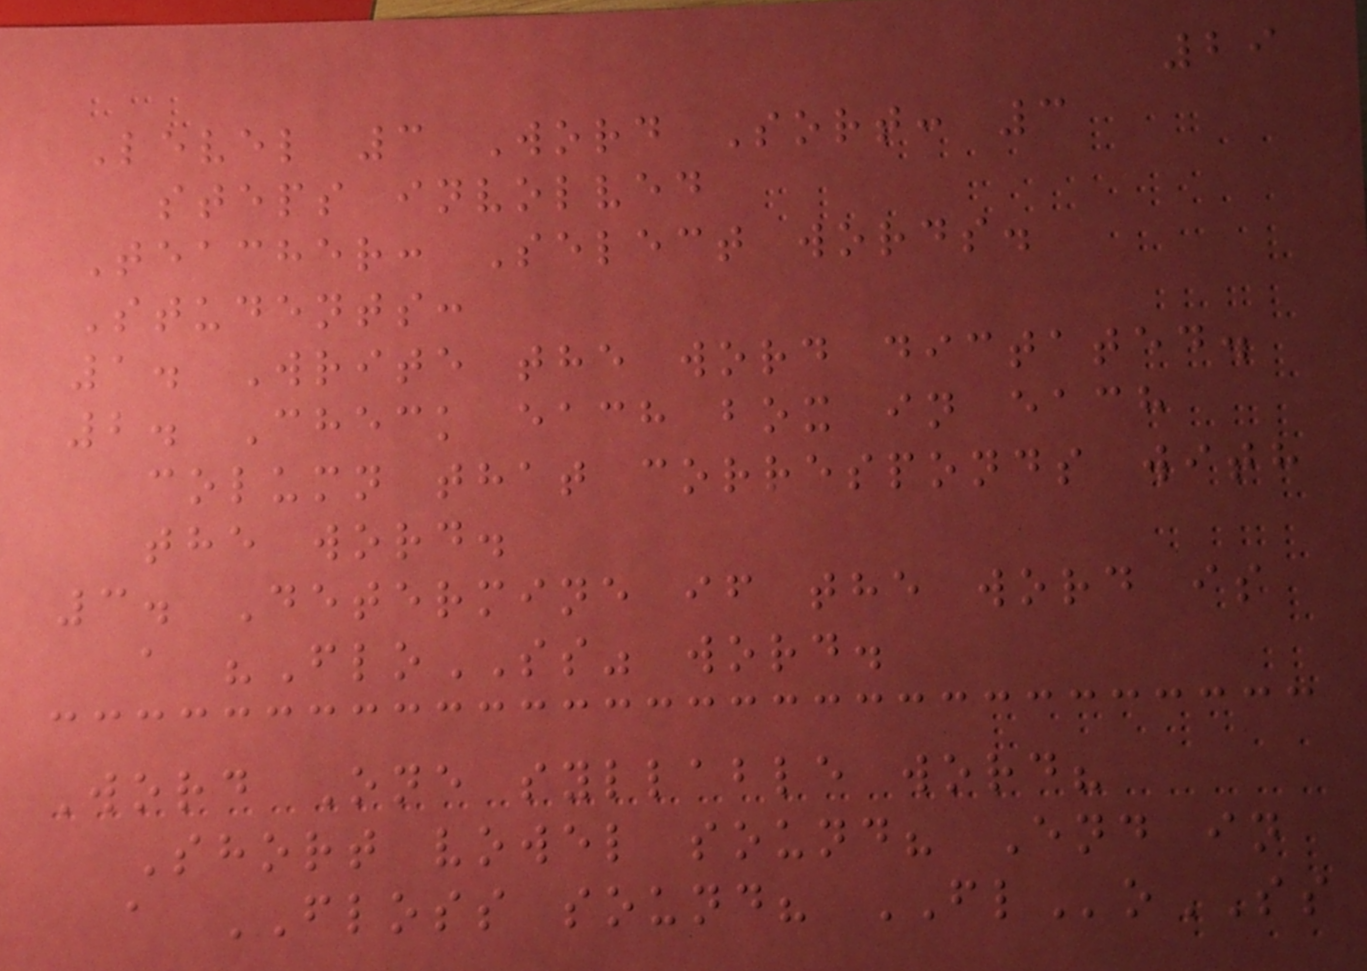29
Level 3 Word Sort: 3
steps involved
Teacher: Select words.
Students:
1. Write the word dictated.
2. Check each box in each
column that corresponds with
the word.
3. Determine if the word is
a "FloSS" word.
Word One syllable word?
Short vowel sound? End in
a FLOSS sound? FLoSS
